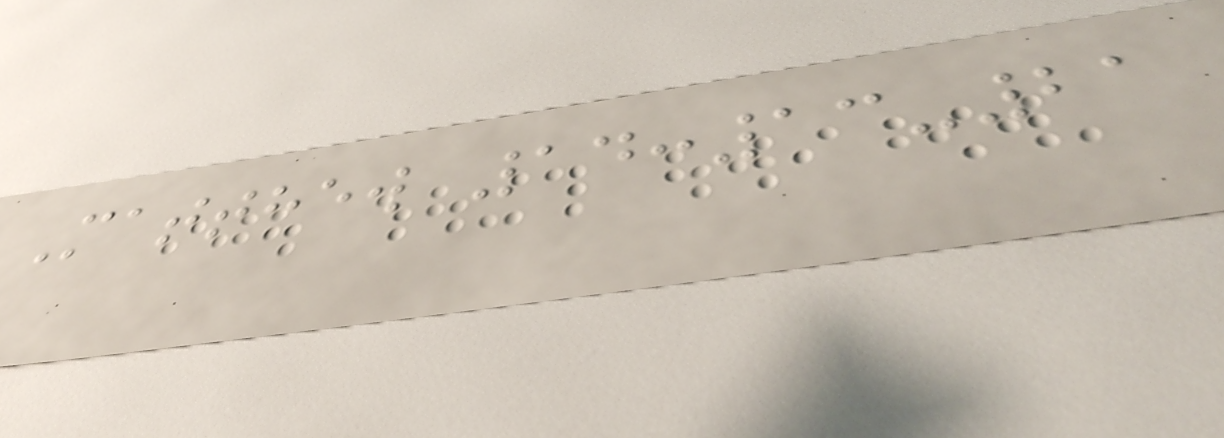Matthew 14:13-21
